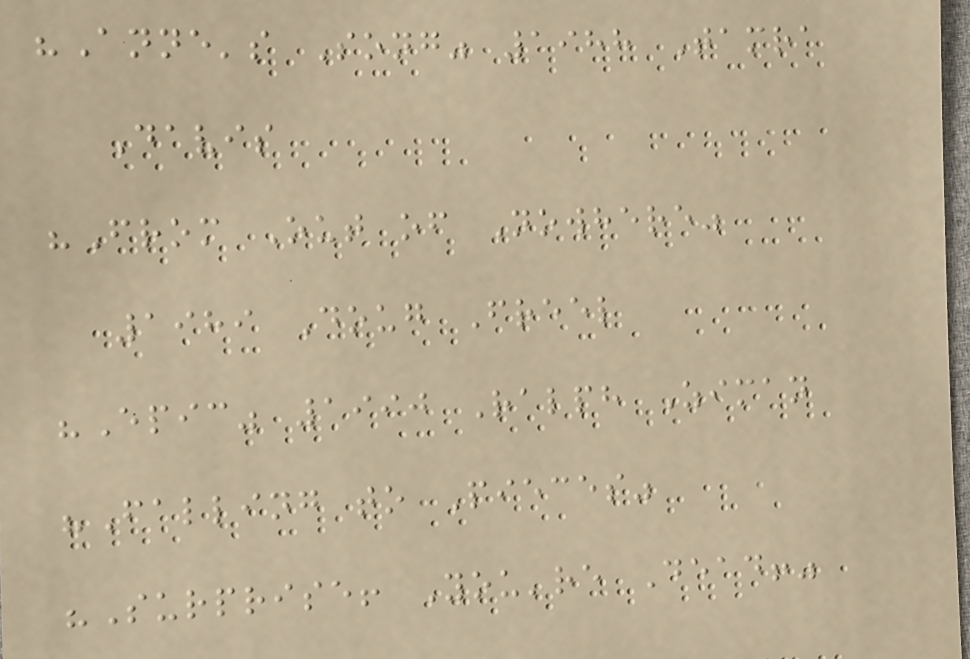"Anne's Song" 1988 Tamra
Davis
"From Out of Nowhere"
1989 Doug Freel
"Epic" 1990 Ralph Ziman
"Falling to Pieces"
"Surprise! You're Dead!"
